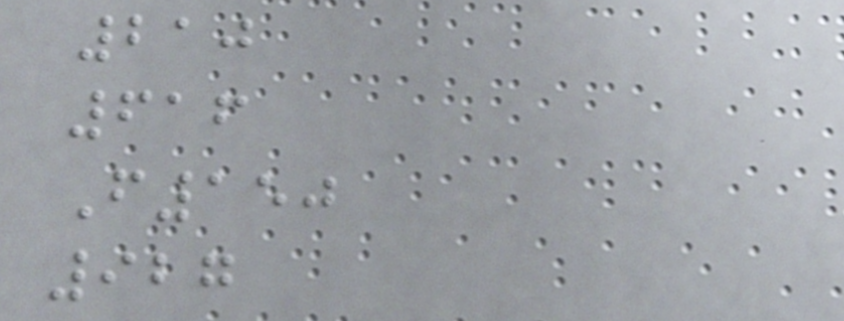210
616
F150
927
